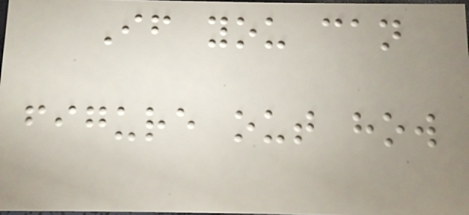If you can
figure out how
